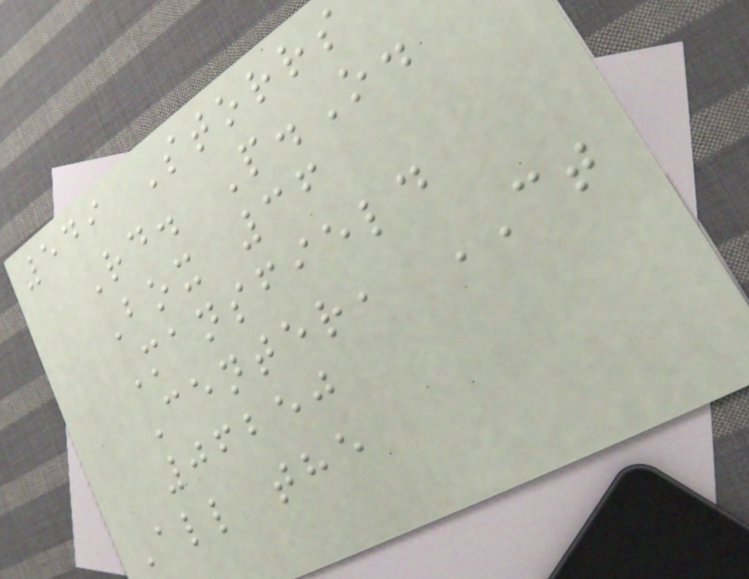549 Storrs
Rd. P.O.
Box 36
Mansfield
Center, CT
06250
All the
